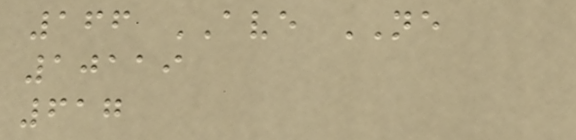166 AVE NE
10119
617
